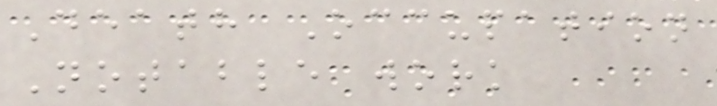Death Occupation
Notable work
